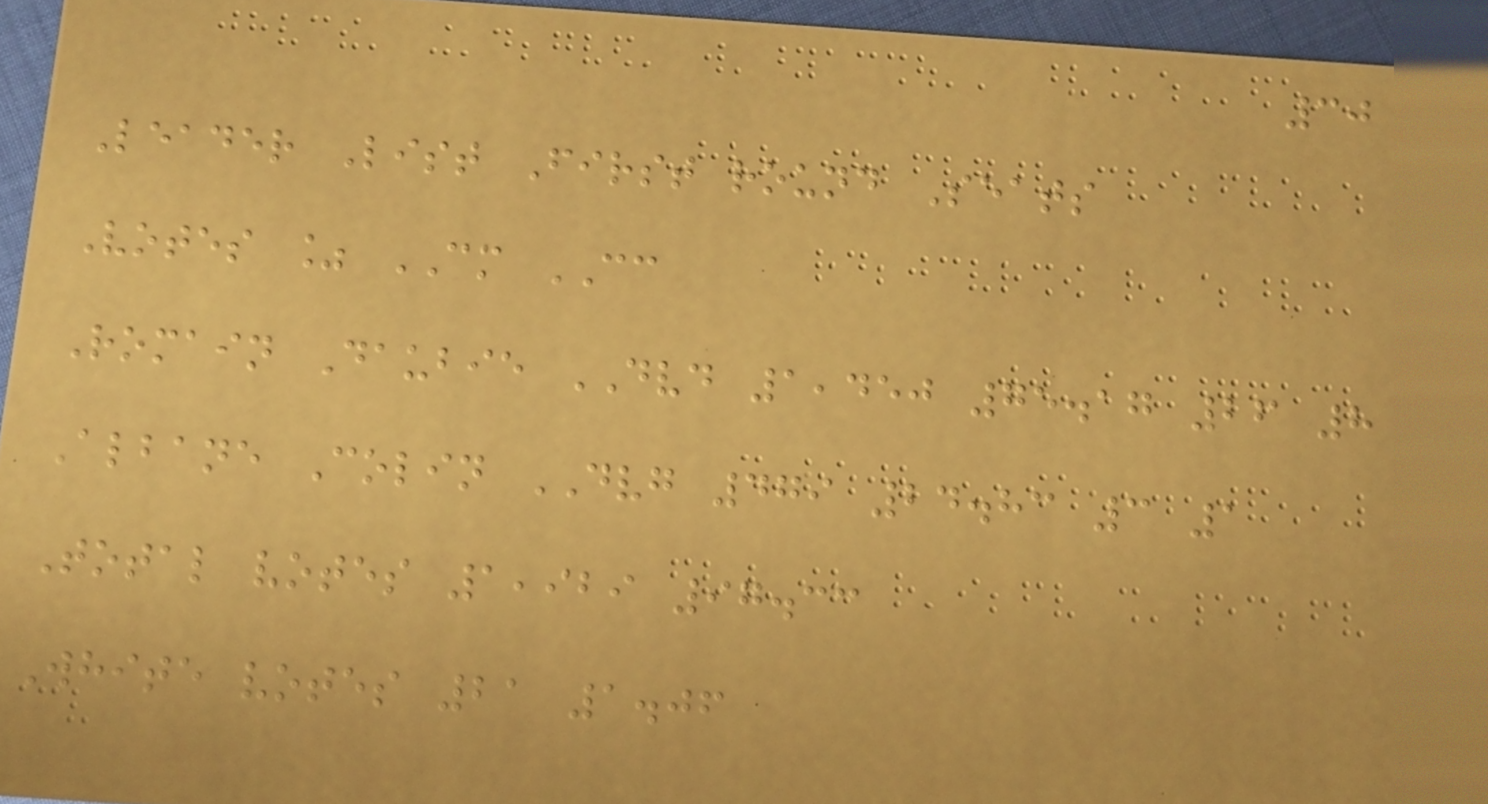30
Leader List First round Seats
Votes % CM CC
Romain Daubie DVD 1,450 75.17 26 8
Albane Colin DVG 479 24.83 3 1
Total votes 1,929 97.33
White votes 21 1.06
